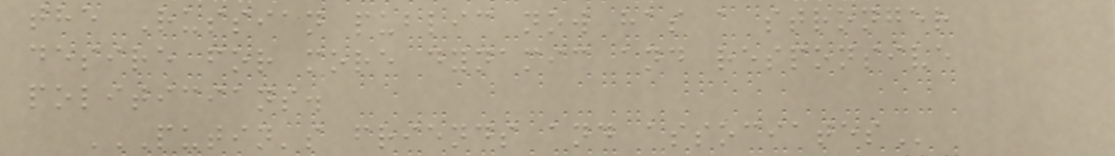the Russian public now has a stronger
desire for more dynamic and responsive
politicians.
PUTIN'S FRIENDS AND ASSOCIATES
